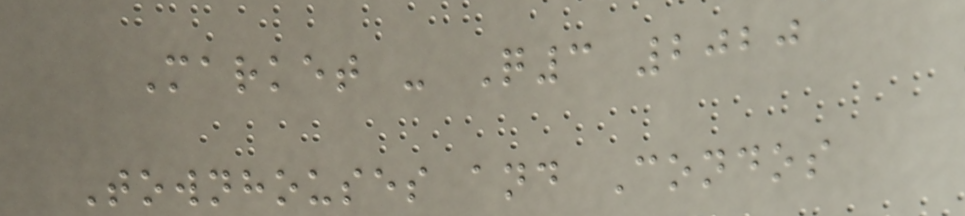Market - Q3 2020
Townhouses and Condos
